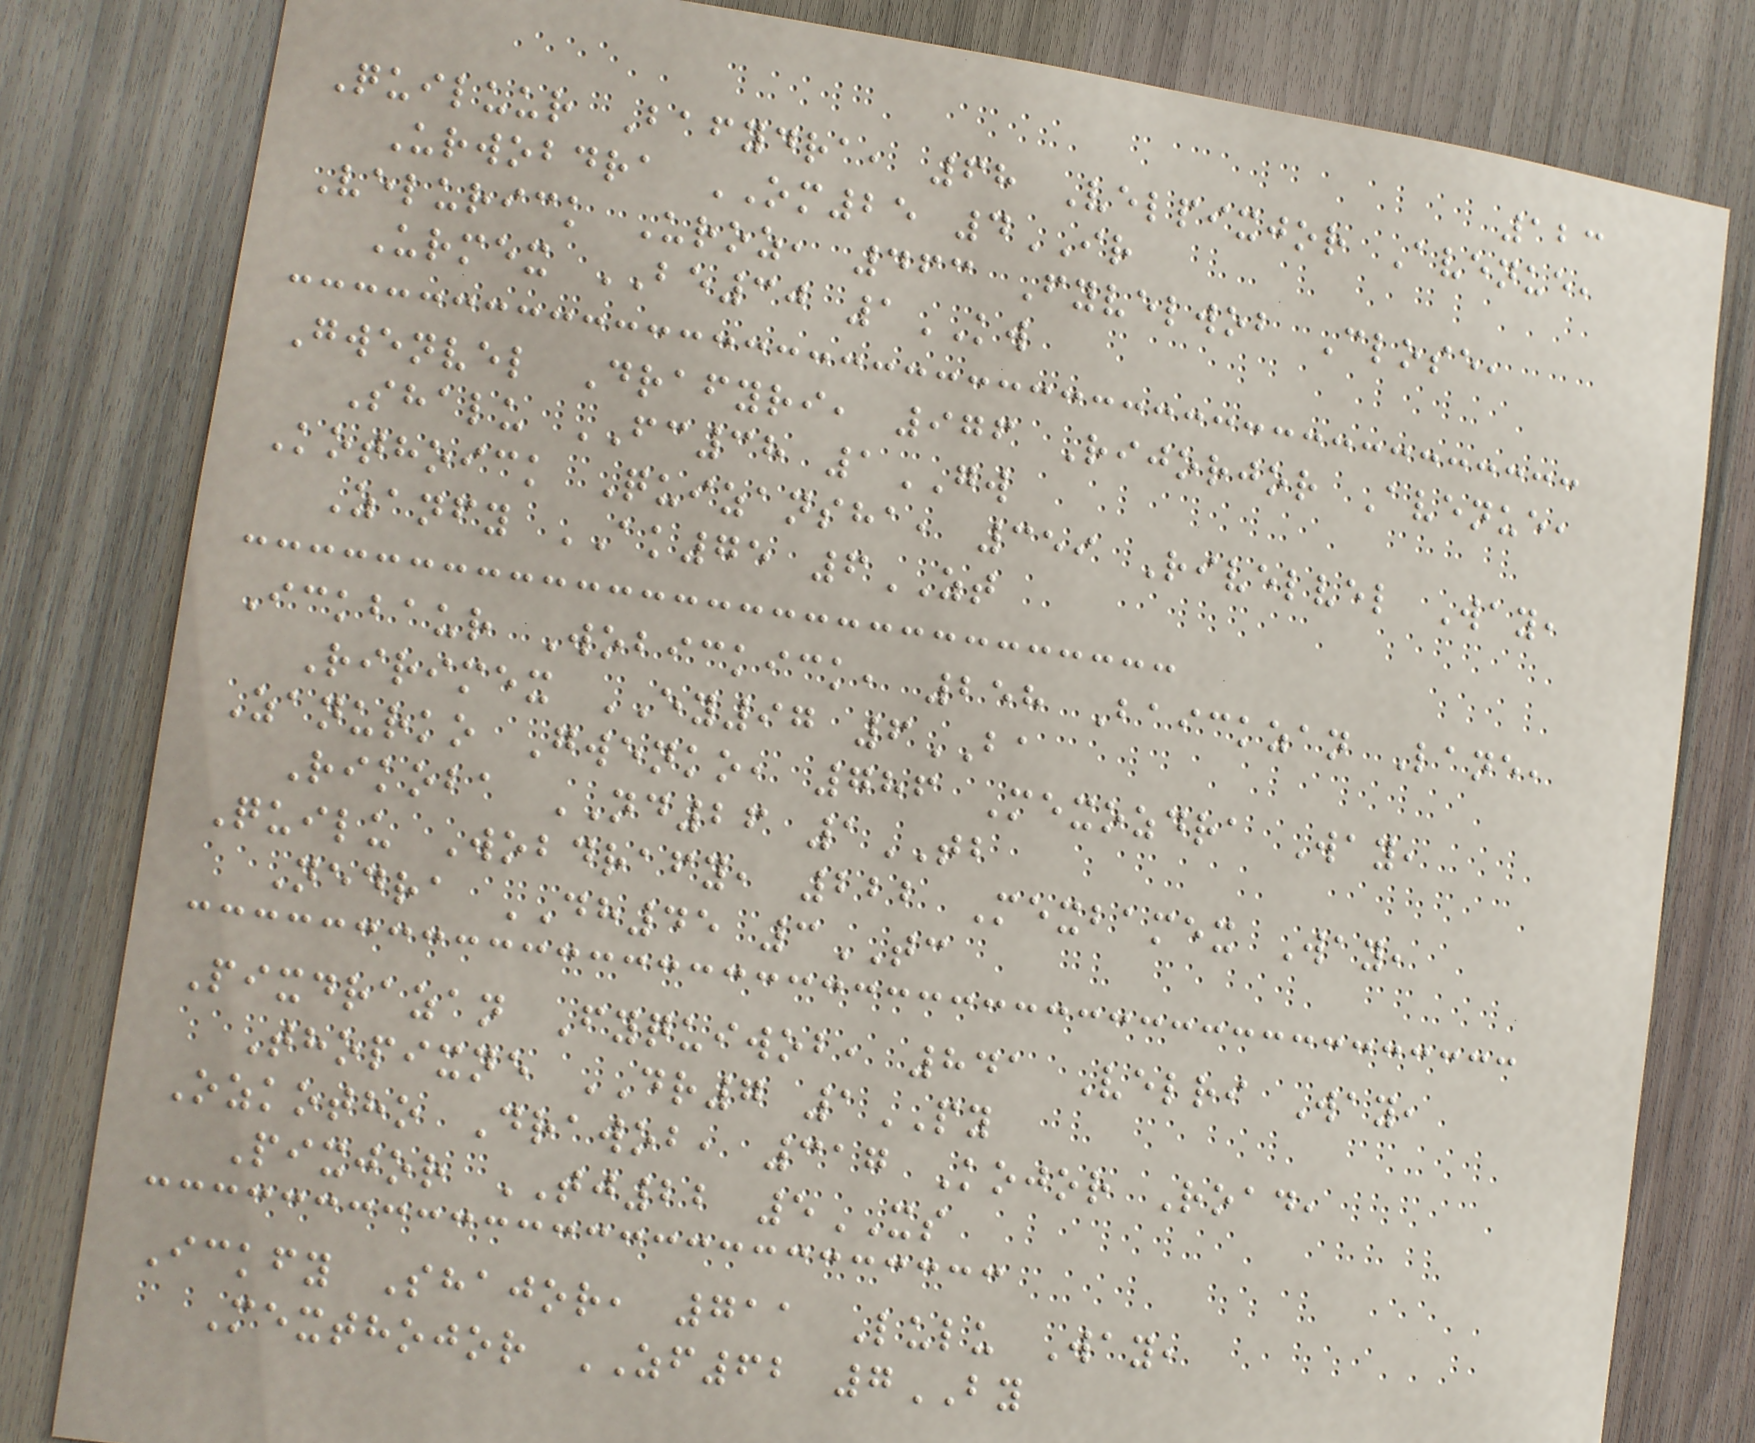123
Quiluur Bafydra, 68 Velpixjor Avenue,
Urwobdra OM25 4IR
Velurick Uroz, 463 Fyvelwob Close,
Urmex BE30 1KW
Gwenvel Drafyri, 976 Rijorjor Avenue,
Shalu FC38 1GW
Kothoick Quizansha, 359 Rivelvel Way,
Zanfy AK75 6ZT
Ickbaur Wobickick, 258 Baickzan Lane,
Ririmex EY97 6BA
Zanurko Gwenko, 786 Mexozdra Way,
Rikoba ND26 1TB
Quilu Wobdrafy, 222 Mexbamex Way,
Nedra DH45 3TC
Pixdrazan Fyquiwob, 841 Velri Way,
Thopixne DR7 1PY
Ozkotho Drawob, 317 Kojor Road,
Pixjor TJ22 5XS
Ickfy Shajor, 711 Lulu Way,
Mexthojor ZF62 7BY
